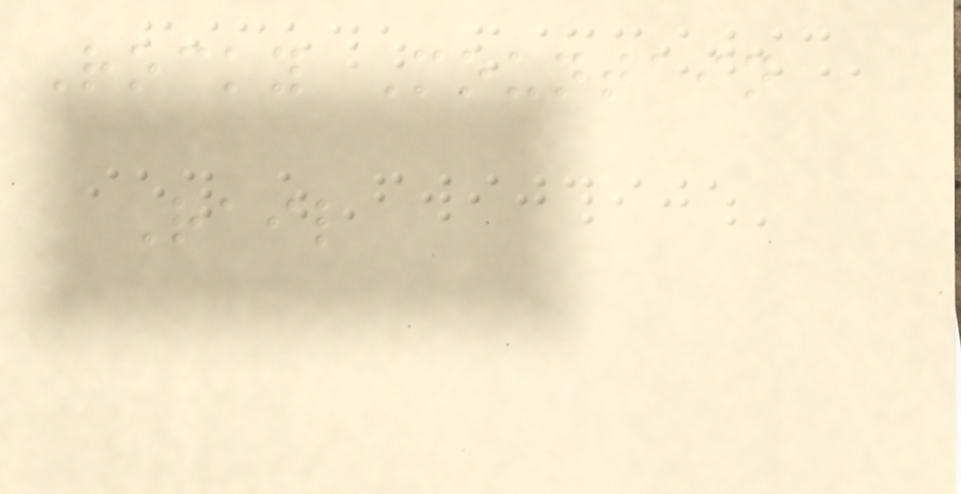Rocky Mountain
Rail
